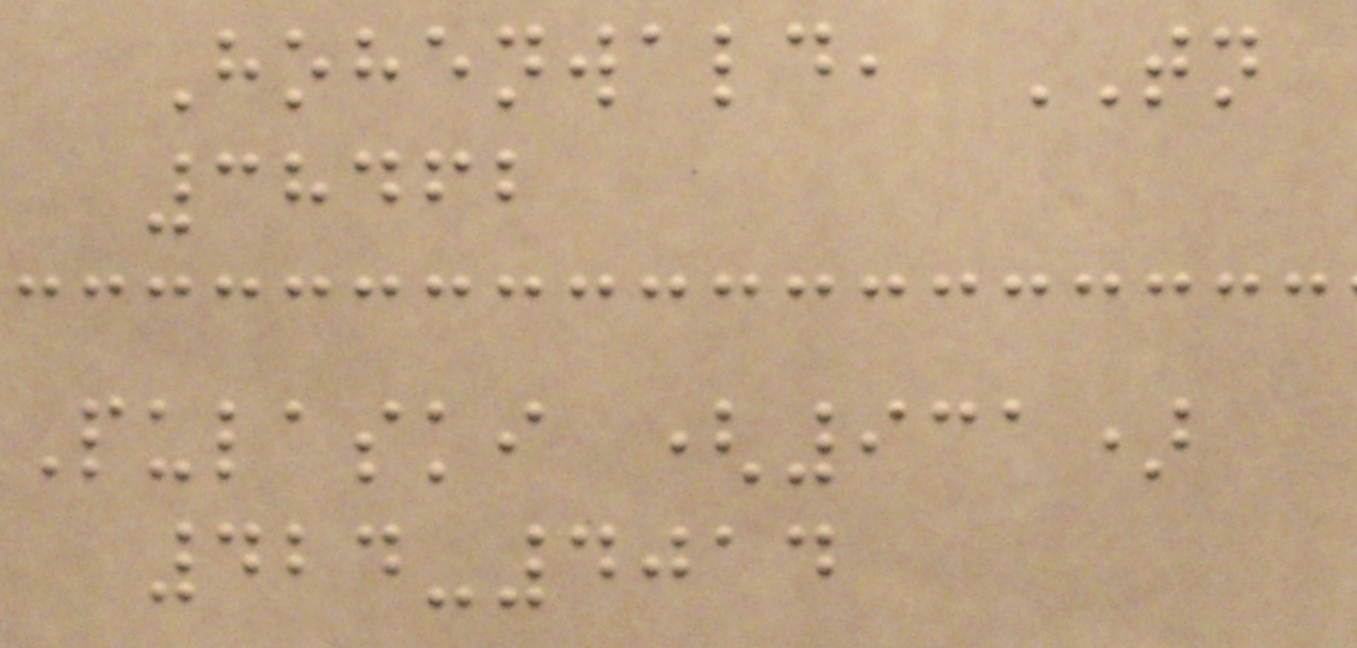Hohenwald, TN
38462
Pulaski (931)
424-4014
